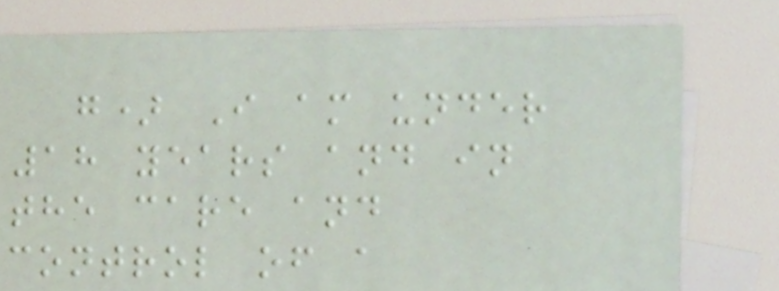g) I am under
18 years and in
the care and
control of a
